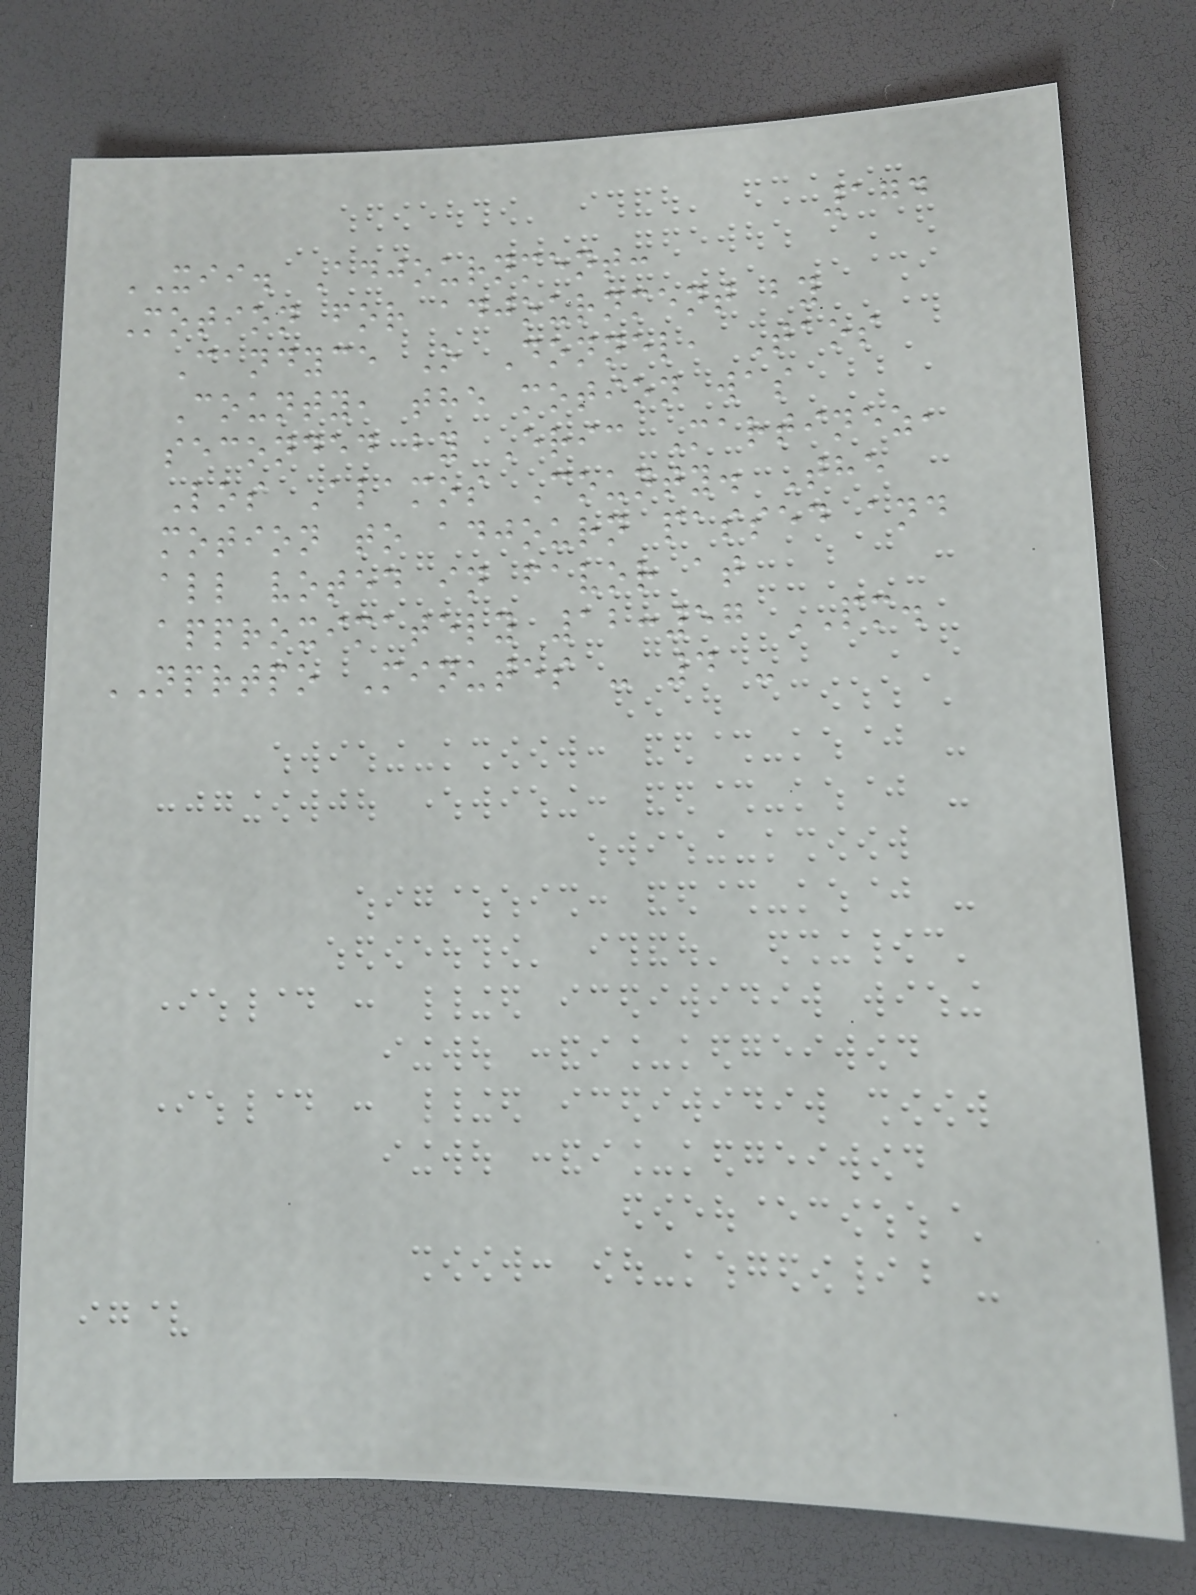174
XII. Adjournment:
Motion for adjournment by
Candyce O Donnel, Taos
County, the motion was
seconded by Eric Martinez,
Los Alamos County. The
motion to adjourn passed and
all voted in favor at
approximately 12:57 PM.
NPRTPO Minutes - 4 -
